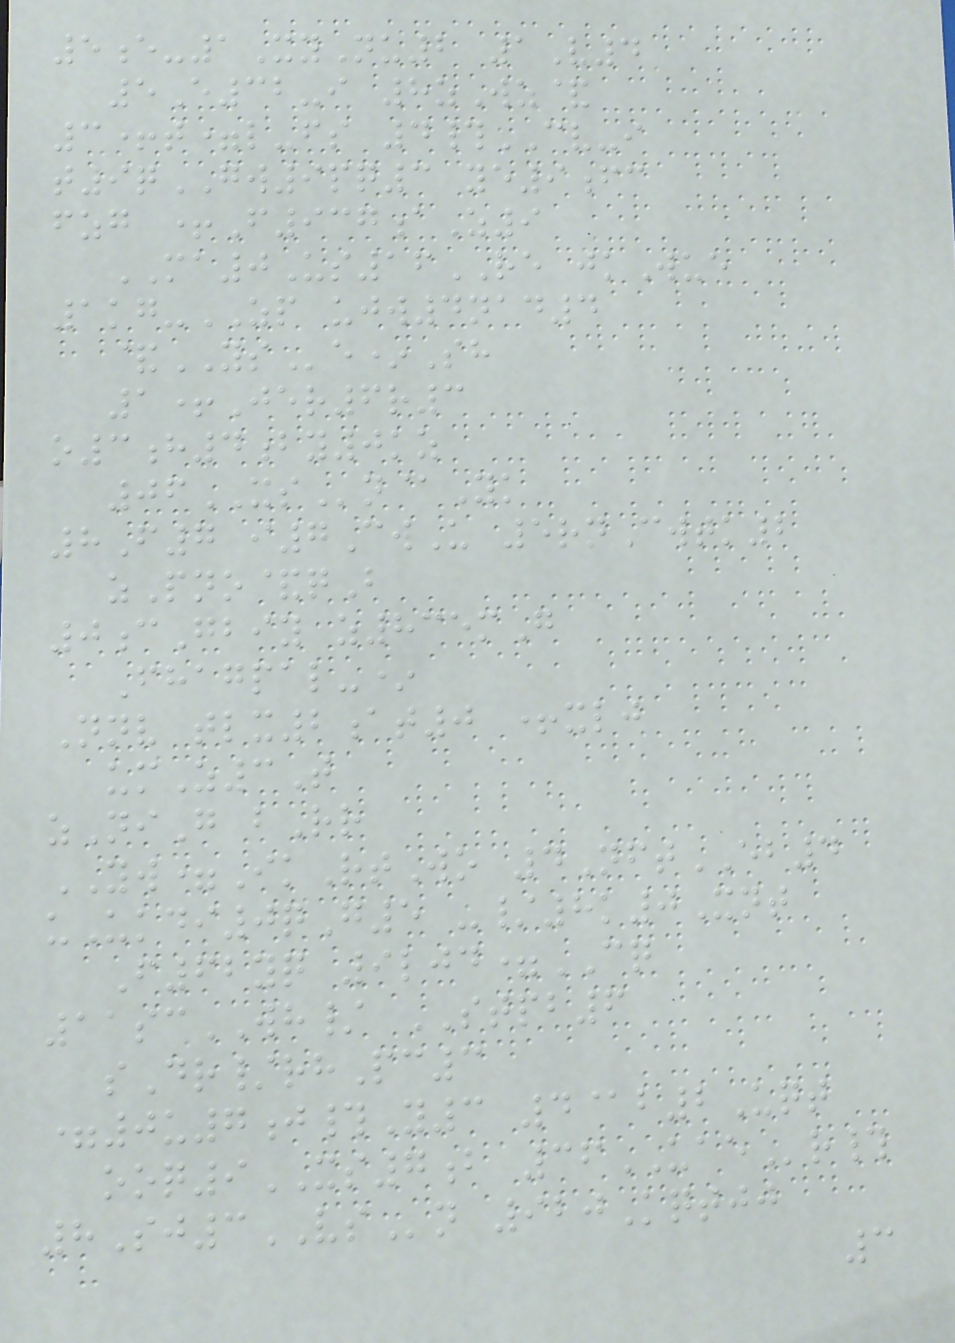5e-1XyNu2 1V4
5E32-i 8zWz&
3+t=l-fs 4#CV-i
t9qGW9pq3 ye9fc
fzg +F937aZ9
MA0Us16RE jkWue
1kg-ZP ujw4nad4
&YSe*Sh
1+Jer6r3
o3h4by0kz
06XSn@Yk
8F7 i7CwU 5rnCwtk2
zPno&qB
0cGbiy z835mG
Fhagpal-*
Nnv tlx2at0 +xlj
umZ3T
zNiG bRr
YW=IkRtWo 4NftEB4
uUkdi0qG5 -/8k0Xnt
F62yq 9ljd=CQ
11scWH/ STPB6
sDr/rhPc3
=0u7j#Y3 4@b2Uqt
ooq9XS7b 36UAEr#
8Sj3VSn 920Kqtjj
3
